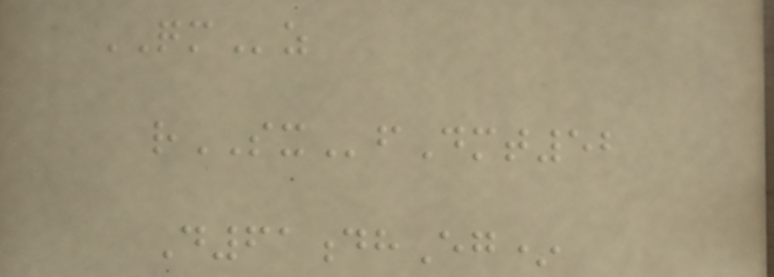QMz
rSXfDmt52
D61dhEg*
